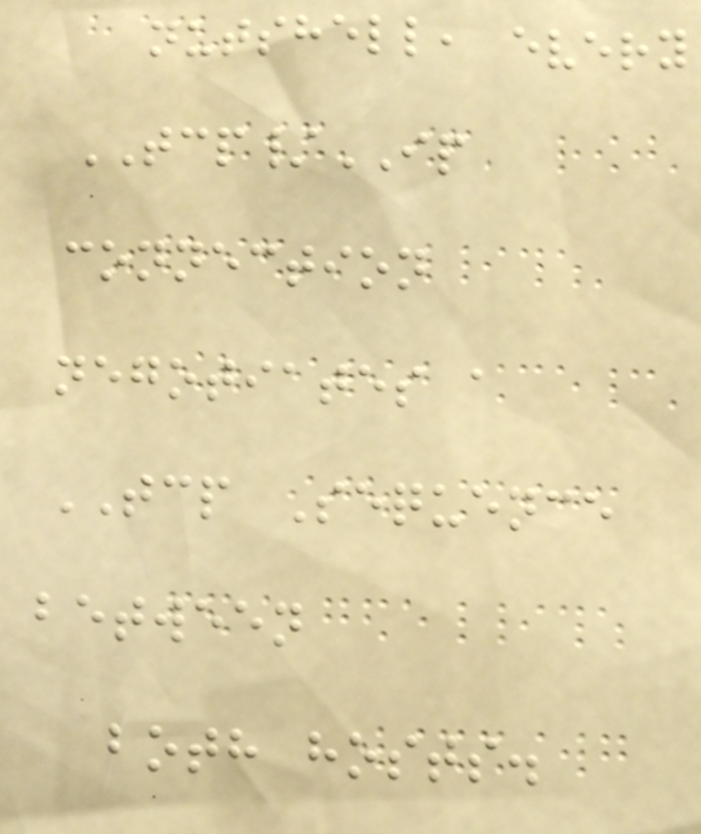nutshell, every
TCP/IP
connection
negotiates a
TCP Sequence
between
both hosts.
